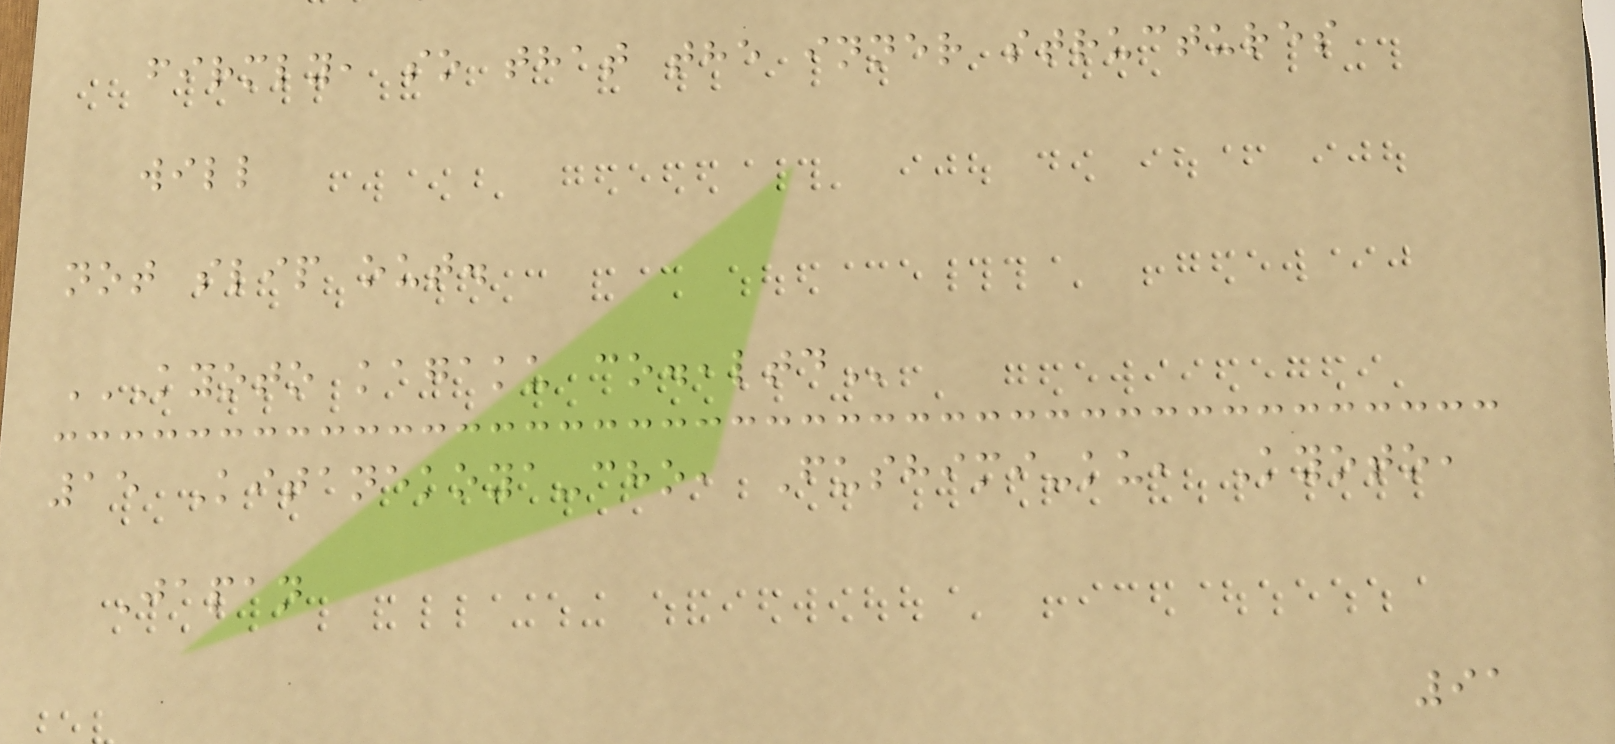firmly, so that the inner structures
will
not slip out.
KYOTO KAGAKU CO.,LTD
15 Kitanekoya-cho, Fushimi-ku, Kyoto,
Japan
91
